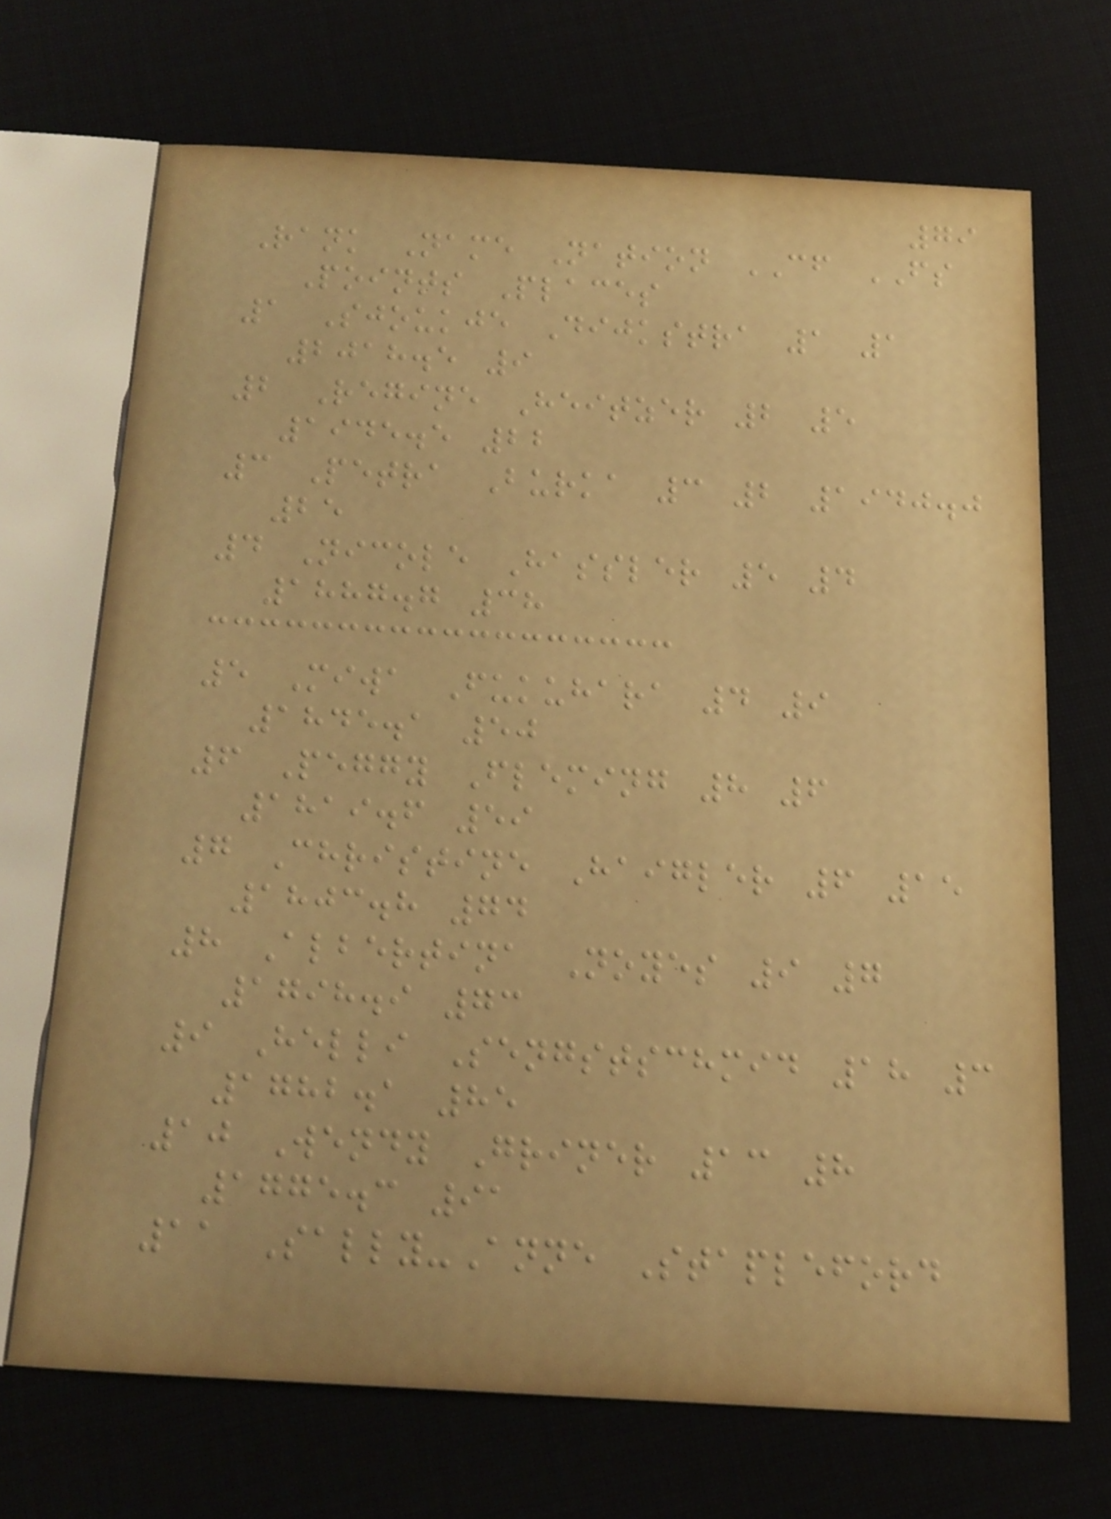79
Rank Name Nation CF FS
Points Places
1 Sjoukje Dijkstra 1 1
2018.5 9
2 Regine Heitzer 2 5
1945.5 22
3 Petra Burka 3 2 1940.0
25
4 Nicole Hassler 5 4
1887.7 38
5 Miwa Fukuhara 4 9
1845.1 50
6 Peggy Fleming 8 6
1819.6 59
7 Christine Haigler 6 15
1803.8 74
8 Albertina Noyes 9 7
1798.9 73
9 Helli Sengstschmid 18 3
1782.1 85
10 Wendy Griner 13 8
1775.3 91
11 Sally-Anne Stapleford
